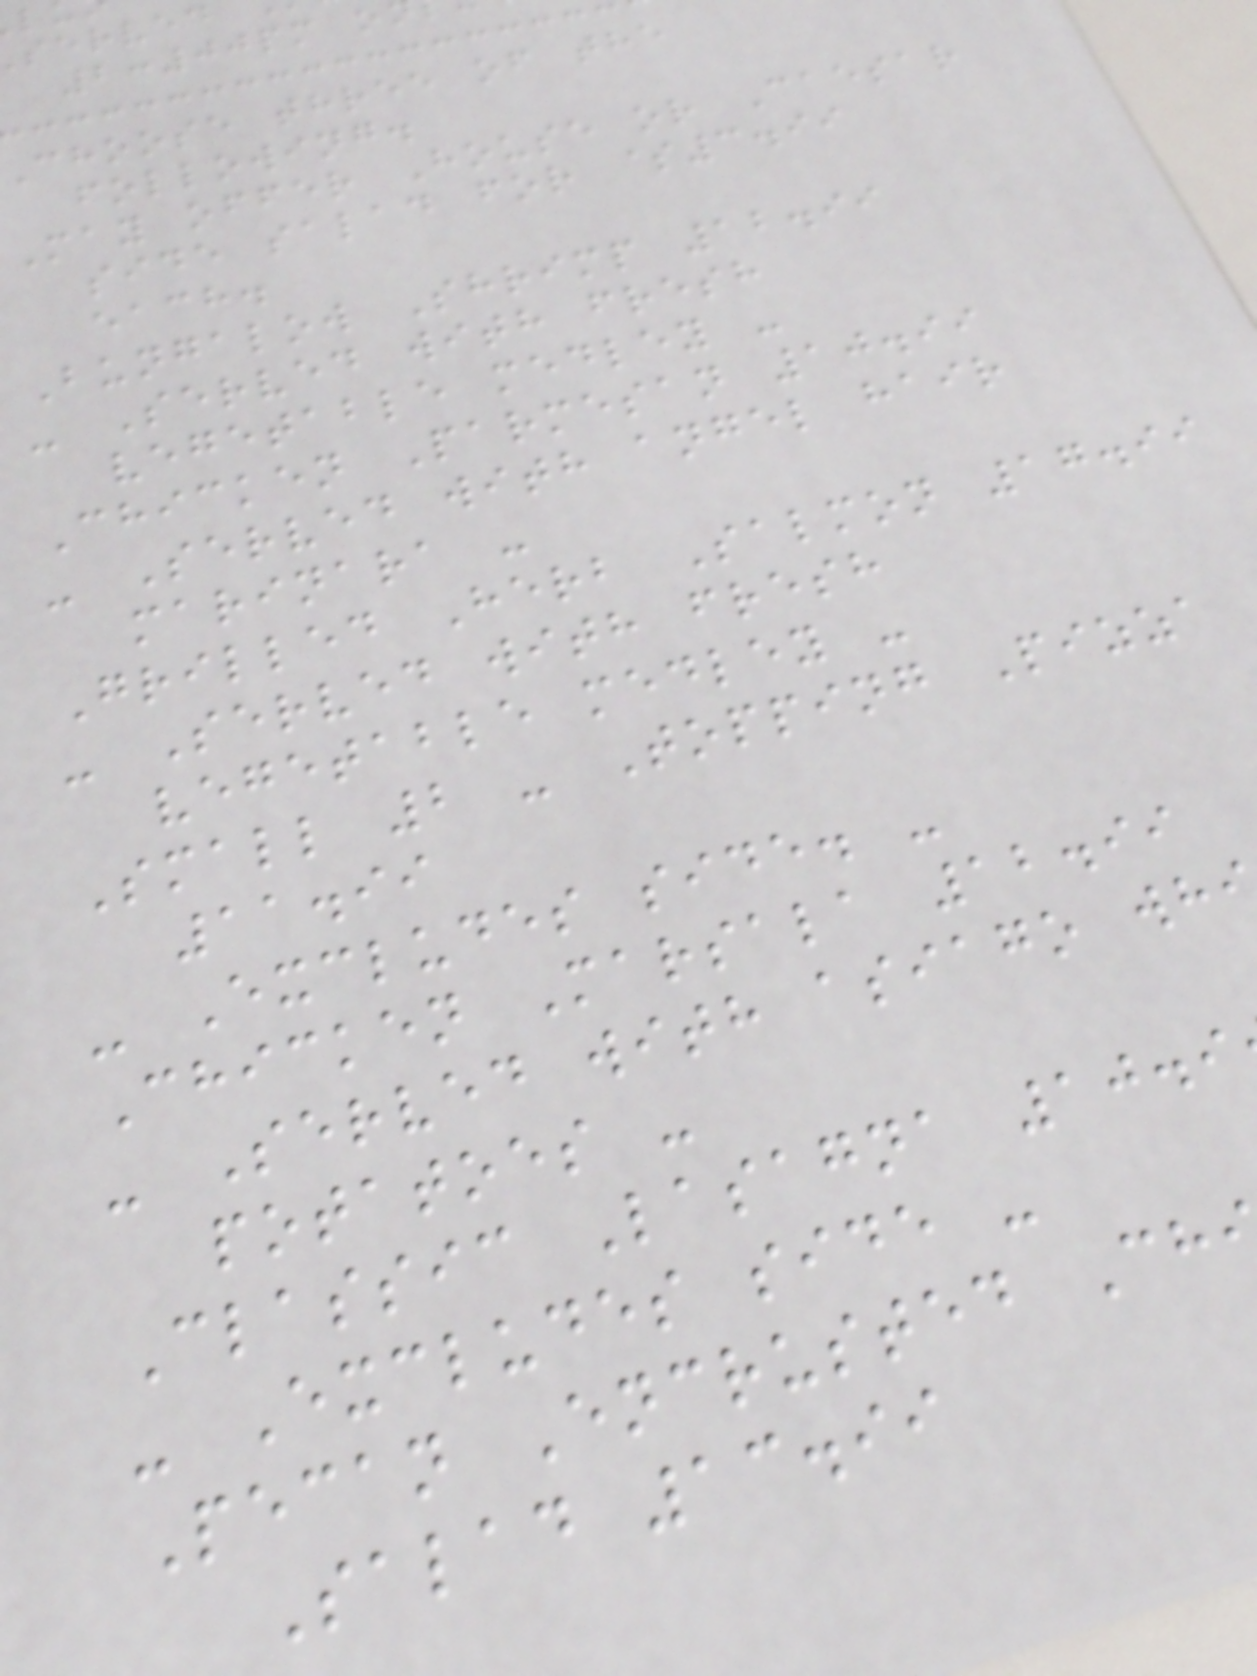2:00pm o
Choose three of the
following.
May offer House or Caesar
side salad for $3.99
each.
Bungalow Shrimp 12.99
- Served with fresh
vegetable medley -
Chicken Parmesan 10.99
- Served with angel hair
marinara -
Grilled Herb Salmon 17.99
- Served with fresh
vegetable medley -
Small 2 - Topping Pizza
11.99
- Excludes side. -
Chicken Marsala 12.99
- Served with asiago wh
potatoes -
Classic Lasagna 10.9
- Excludes side -
Pecan Encrusted Ch
Salad 13.99
